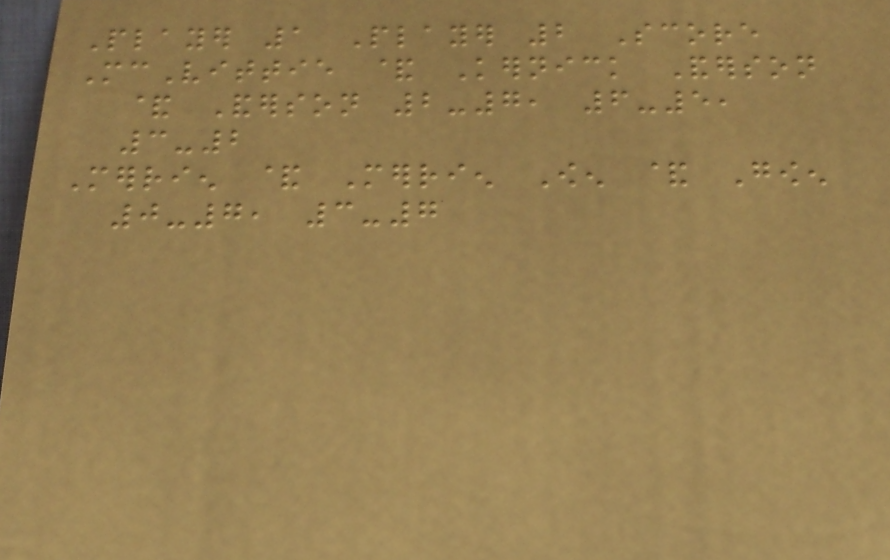Player 1 Player 2 Score
McVittie & Kernick Anderson
& Anderson 2-7, 6-5,
3-2
Merrien & Merrien Owen & Gowen
0-7, 3-7
